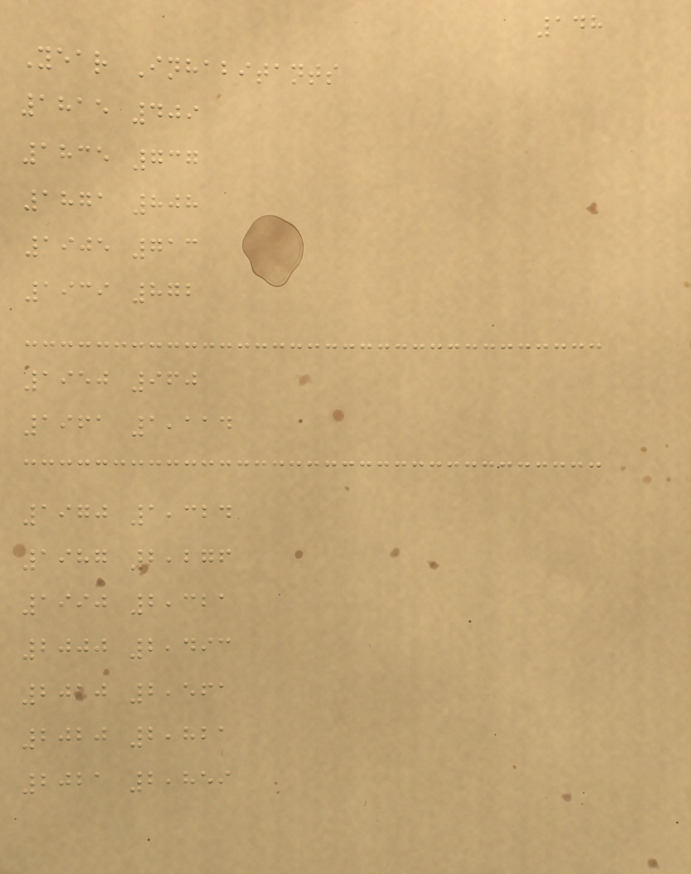148
Year Inhabitants
1815 409
1835 737
1871 808
1905 713
1939 872
1950 960
1961 1,114
1970 1,324
1987 2,276
1990 2,321
2000 2,493
2010 2,561
2020 2,821
2021 2,859
